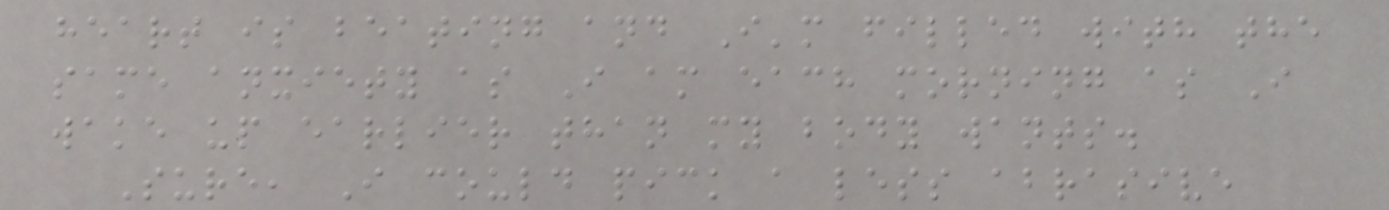heart is beating and I'm filled with the
same anxiety as I am each morning as I
wake up earlier than my body wants.
Sure, I could pick a less abrasive
